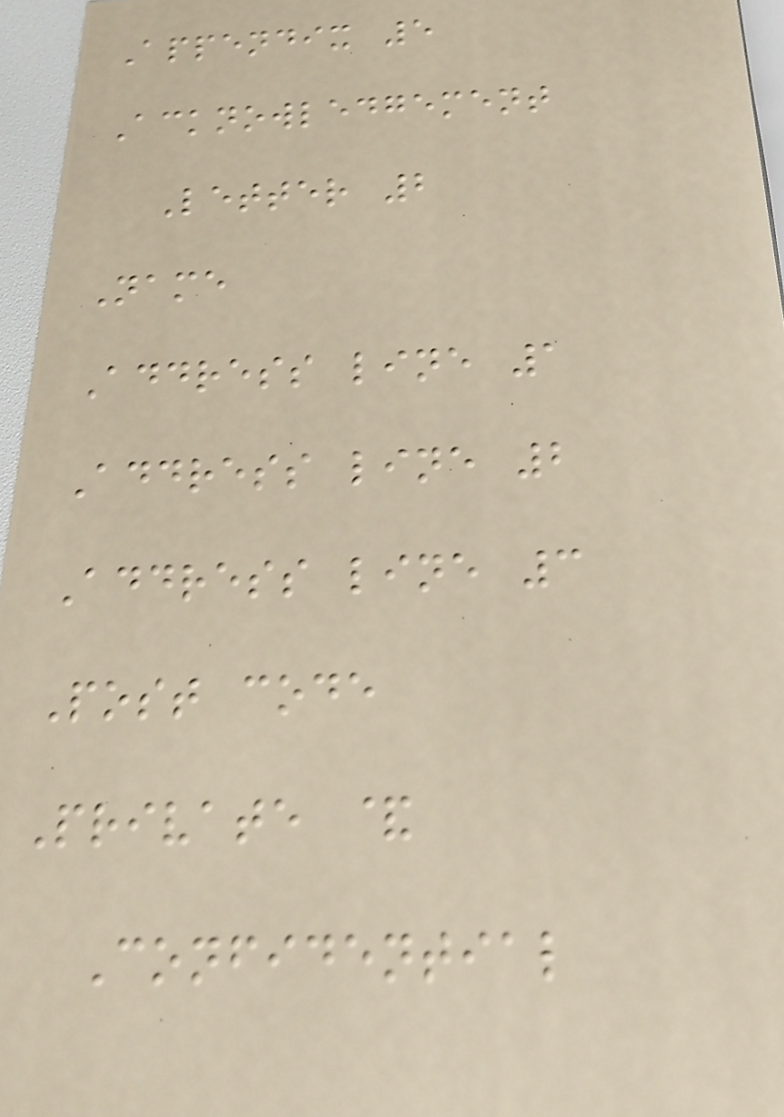Appendix 5
Acknowledgement
Letter 2
Name
Address line 1
Address line 2
Address line 3
Post code
Private &
Confidential
